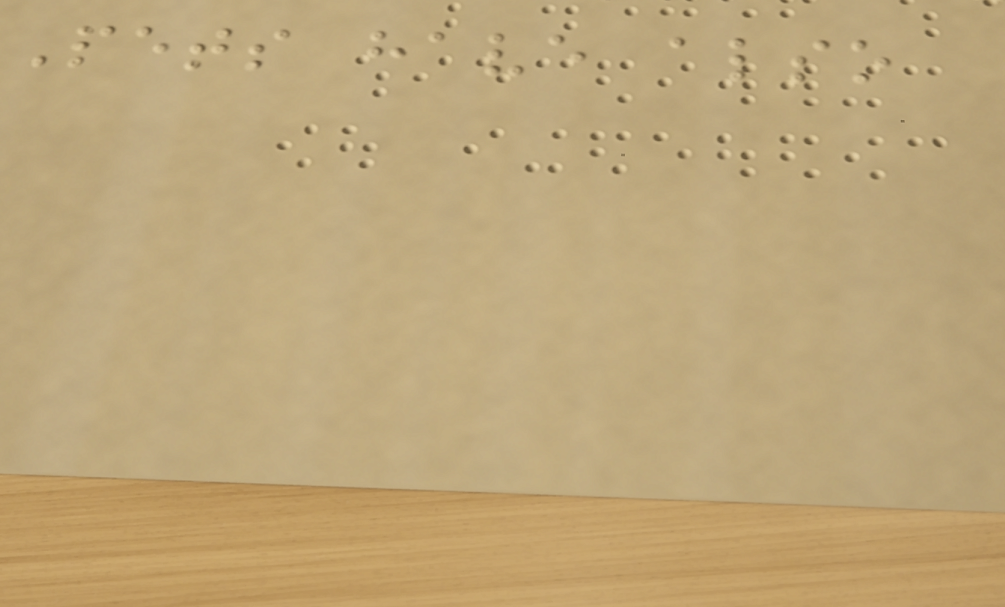Pets have also
